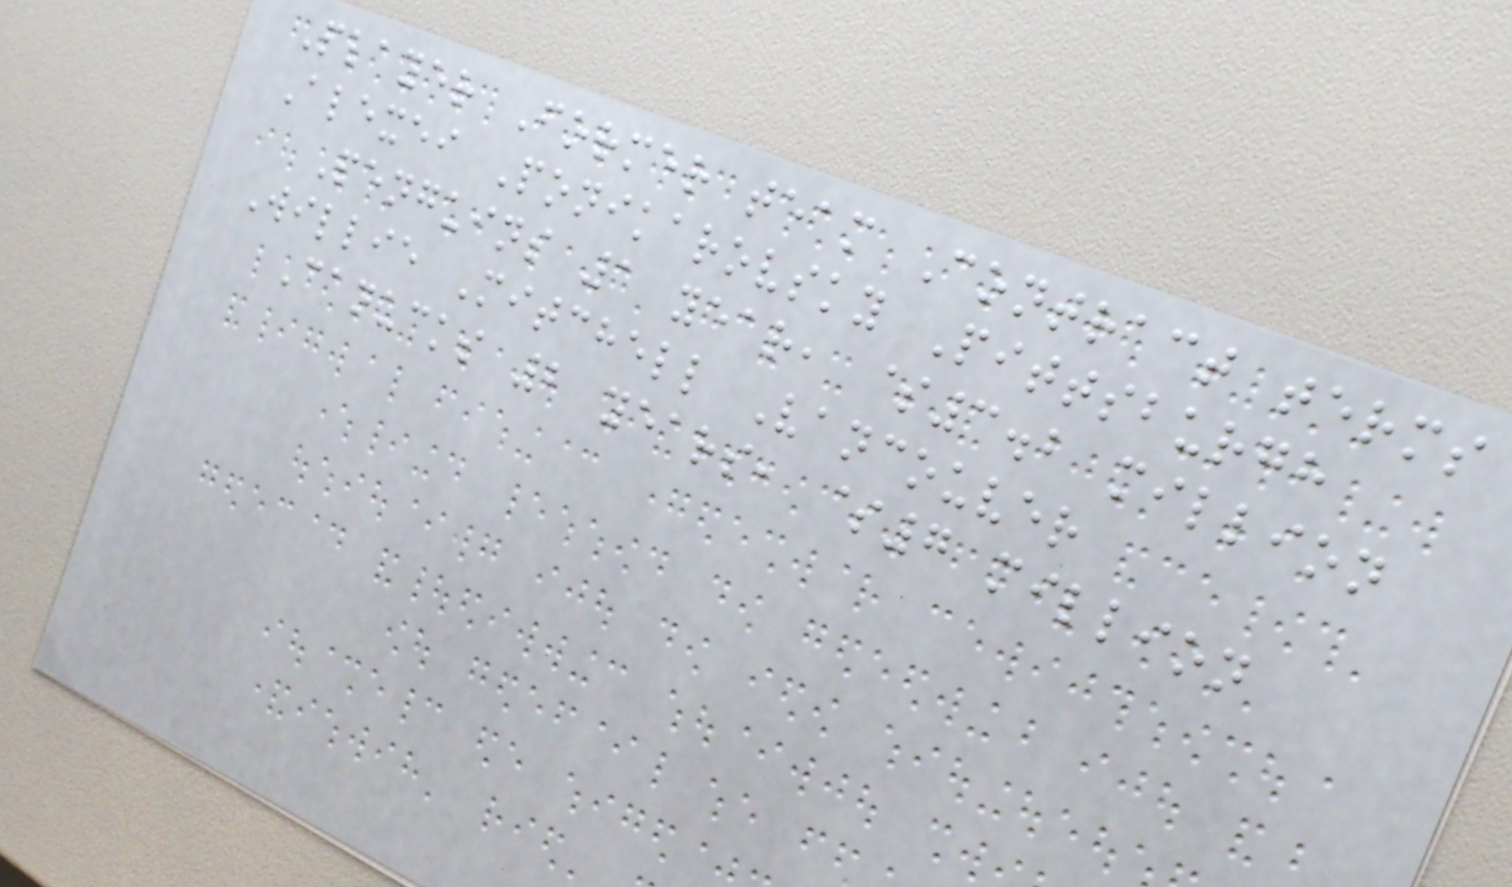Player Former team Contract terms
Alexei Ponikarovsky Pittsburgh
Penguins 1 year, $3.2 million
Willie Mitchell Vancouver
Canucks 2 years, $7 million
